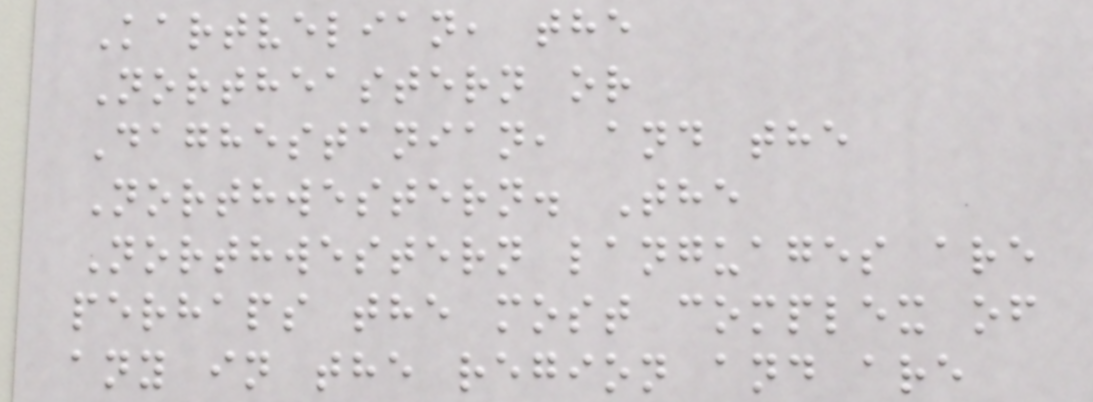Kartvelian, the
Northeastern or
Daghestanian, and the
Northwestern. The
Northwestern languages are
perhaps the most complex of
any in the region and are
